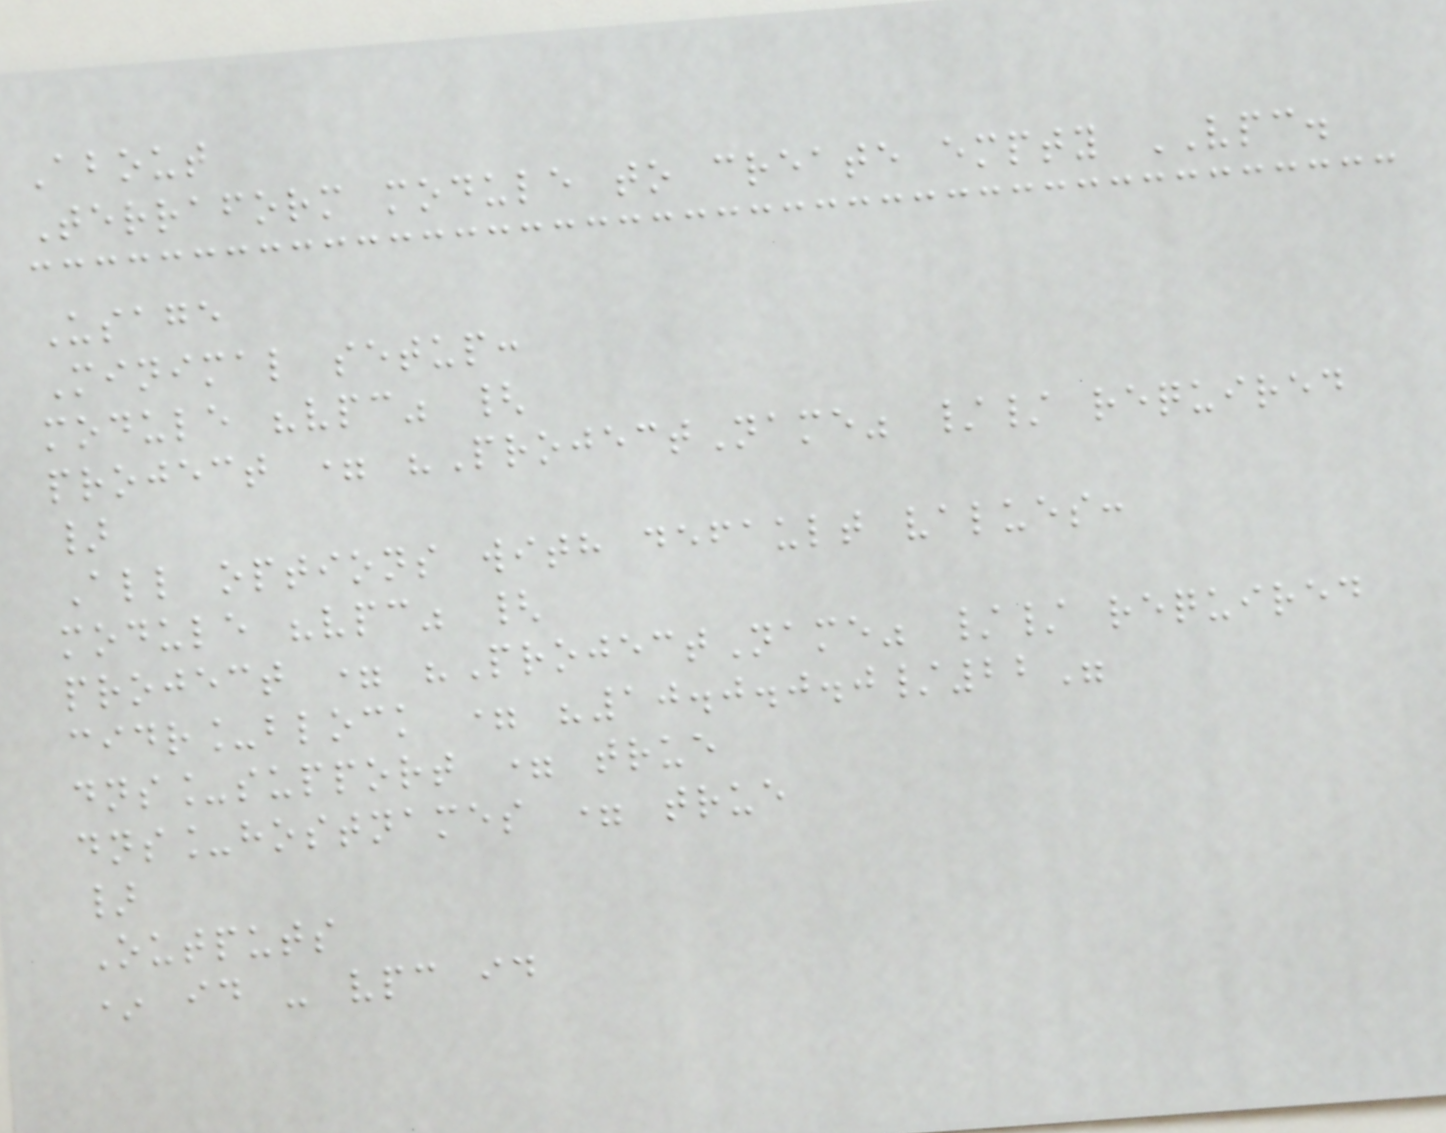About
Terraform module to create empty VPC.
Usage
Minimal setup:
module "vpc" {
project = "ProjectName" // required
}
All options with default values:
module "vpc" {
project = "ProjectName" // required
cidr_block = "10.0.0.0/22"
dns_support = true
dns_hostnames = true
}
Outputs
* id - vpc id
